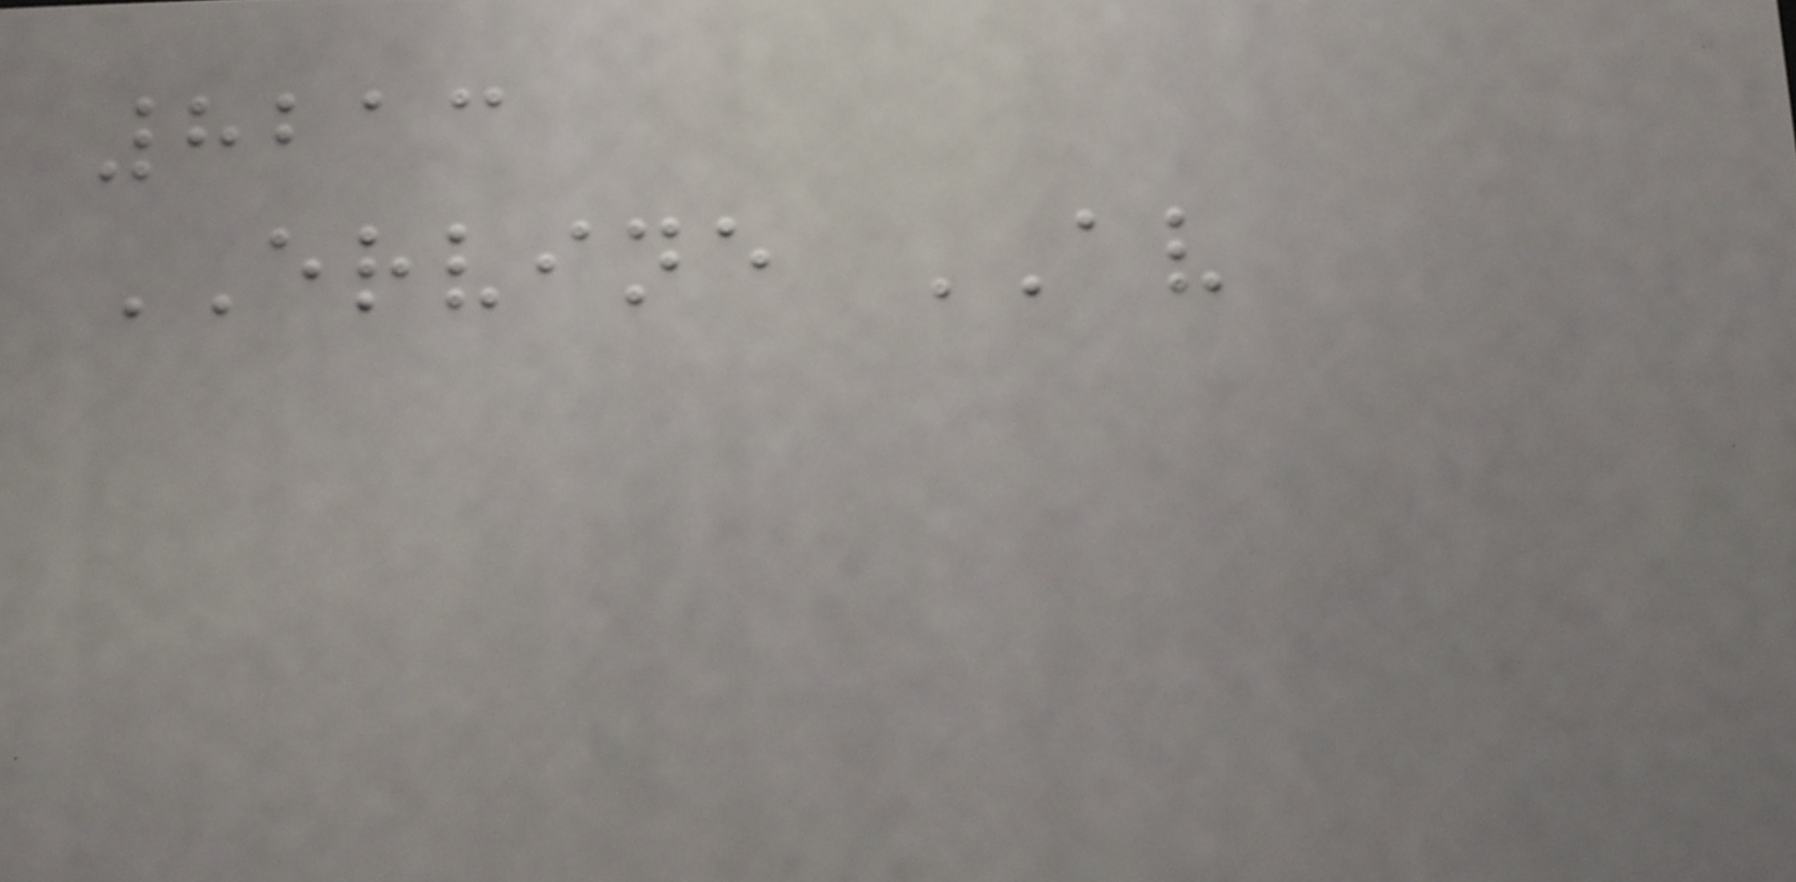8213
ERVINE AV
